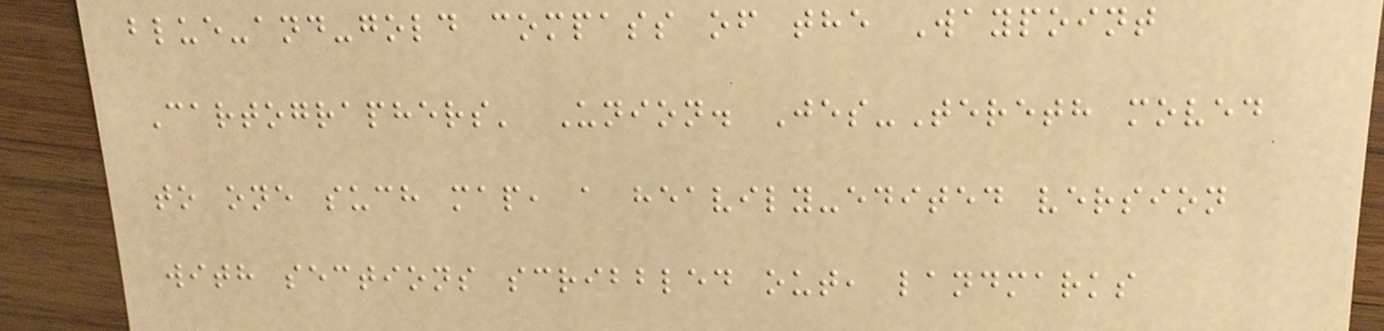blue-and-gold compass of the Waypoint
Cartographers' Union. Jes-Tereth moved
to one such map, a heavily-edited version
with sections scribbled out, landmarks
